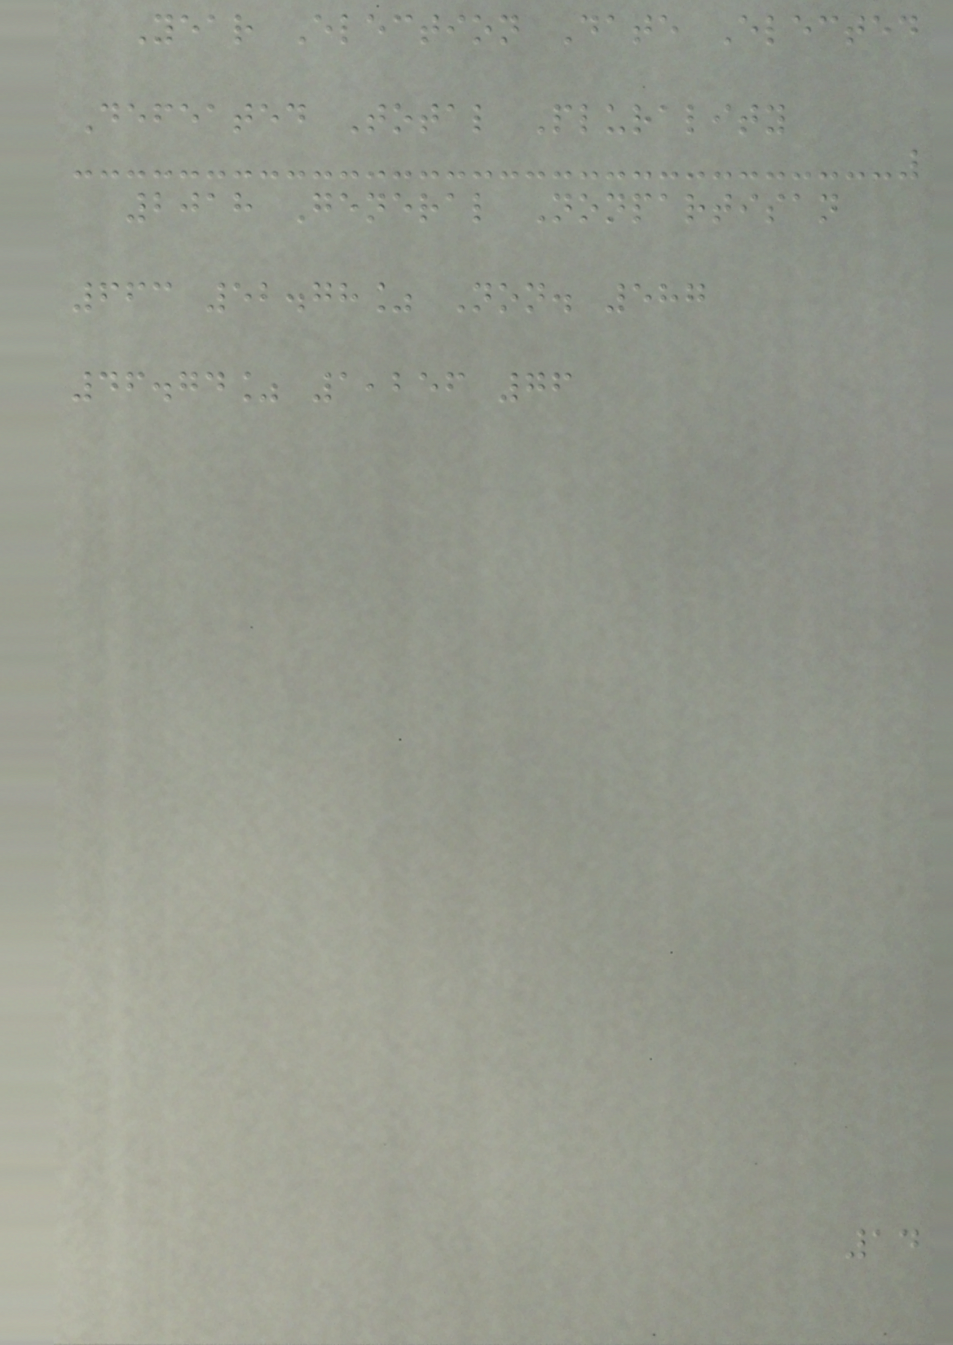Year Election Date Elected
Defeated Total Plurality
2018 General Nonpartisan
663 52.78% Non. 587
46.74% 1,256 76
14
